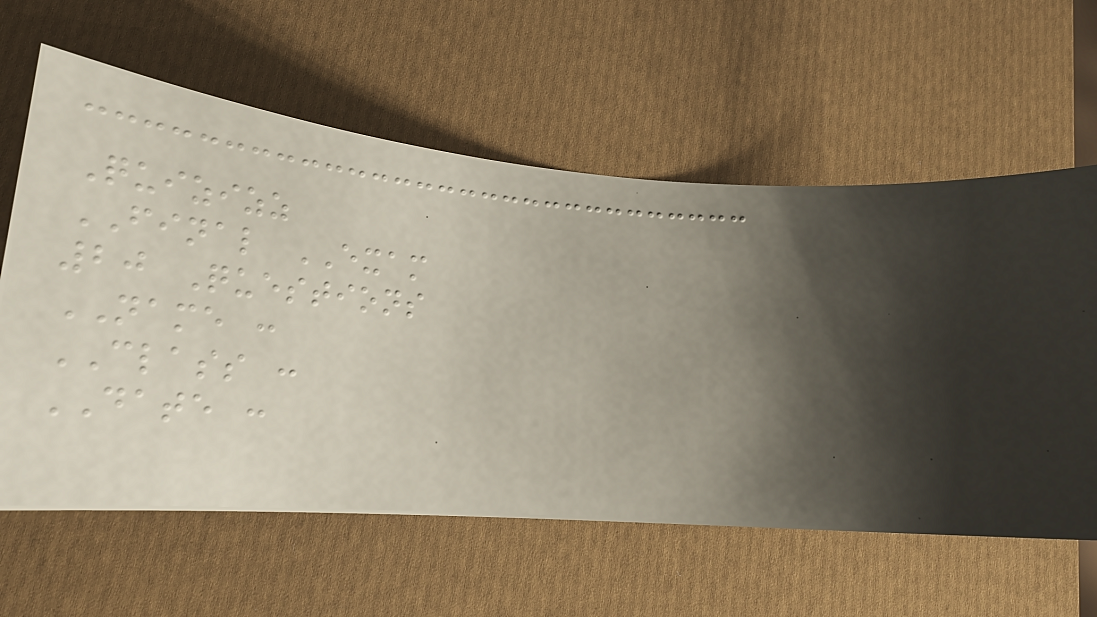Quizizz
FINAL EXAM
20 Questions
NAME :
CLASS :
DATE :
